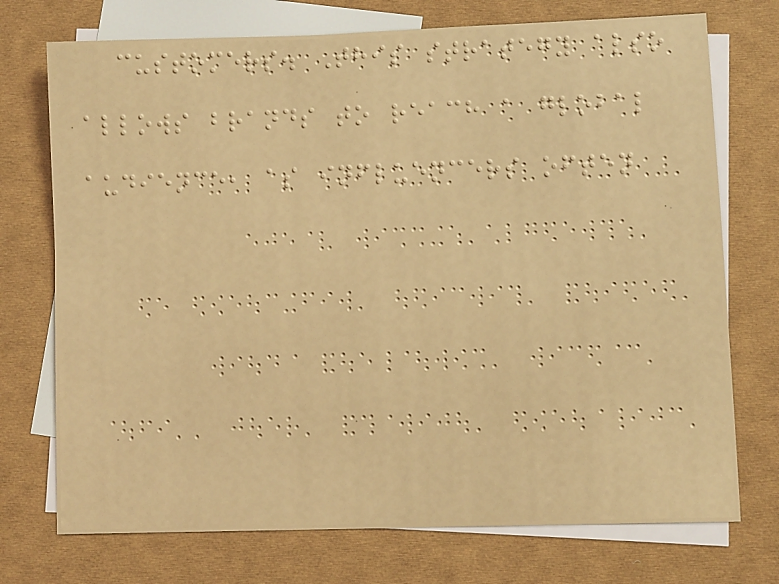customers. This strategy also
allows brands to reach a global
audience, as influencers often
